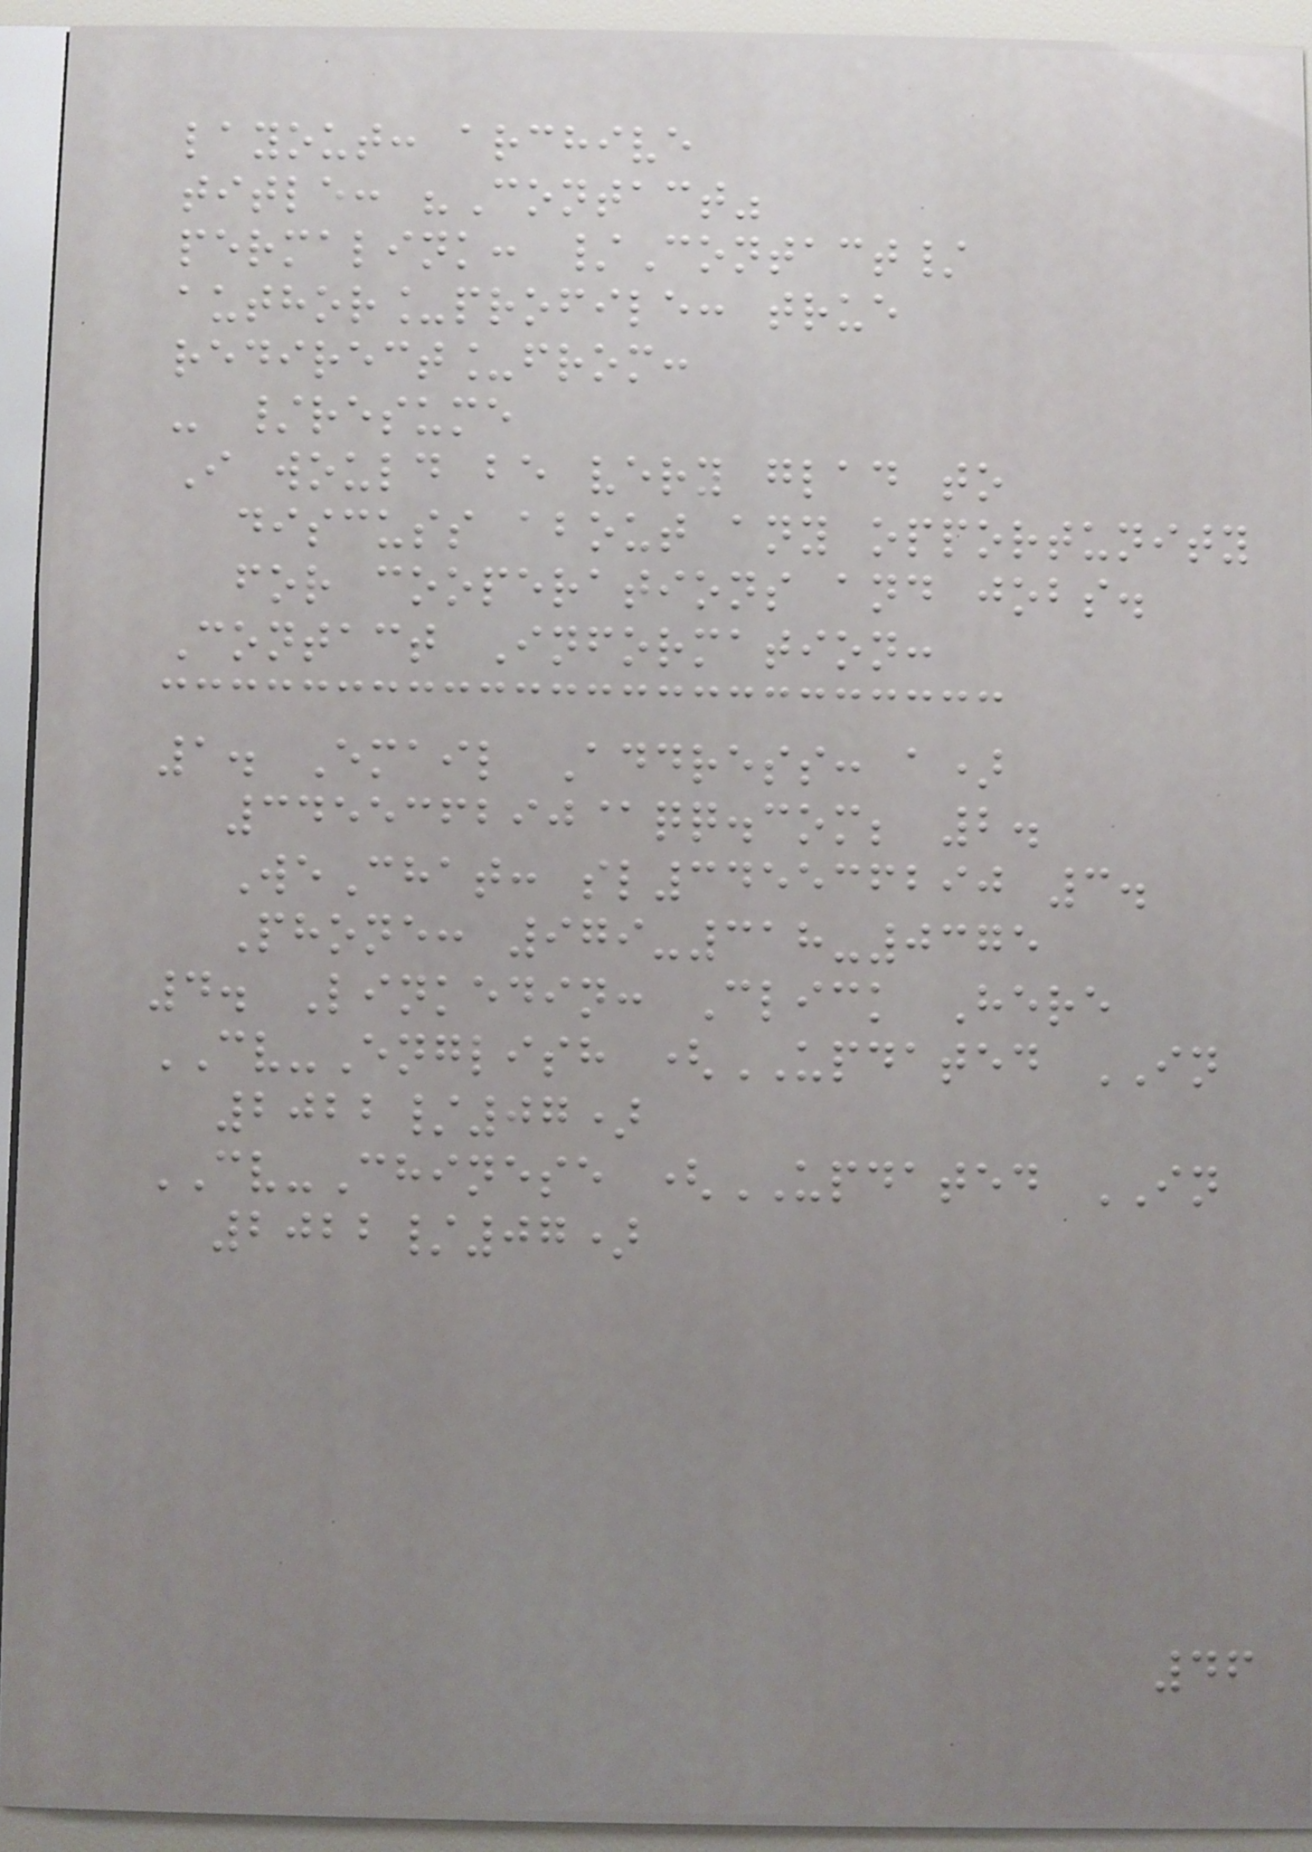layout: archive
title: "Contact"
permalink: /Contact/
author_profile: true
redirect_from:
- /resume
I would be very glad to
discuss about any opportunity
for cooperations and jobs.
Contact Information:
1. Email Address: a)
345536290@qq.com; 2.
WeChat: sl345536290 3.
Phone: 979-318-0375
4. Linkedin: Click Here
CV-English (UPDATED IN
2022/07)
CV-Chinese (UPDATED IN
2022/07)
46
